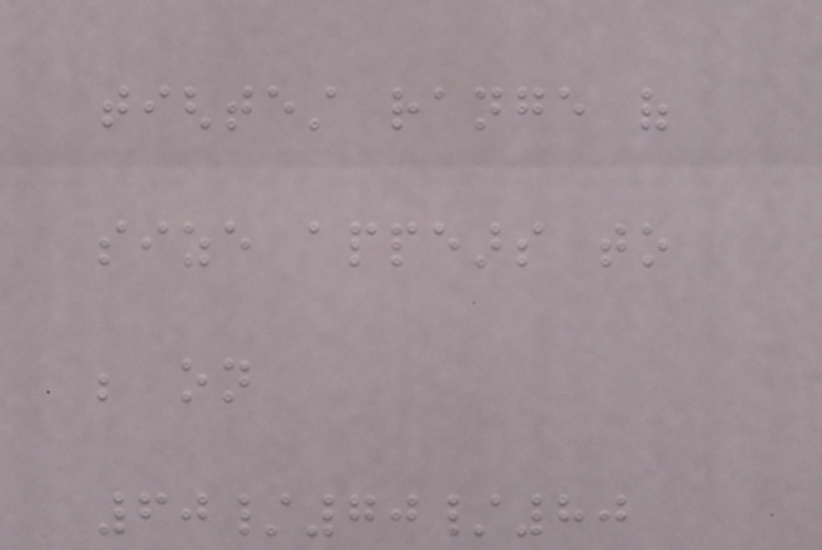tightest range of
size appears to
be on
60/70/80
